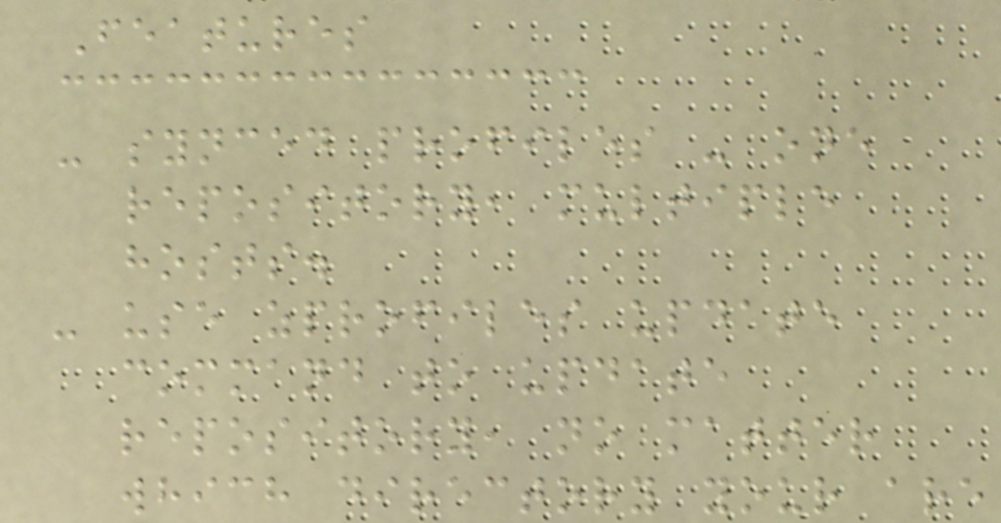Features
- synced profiles - one
repository, multiple
hosts.
- use zprofiles update
command to update
repository, no matter
which directory your are
